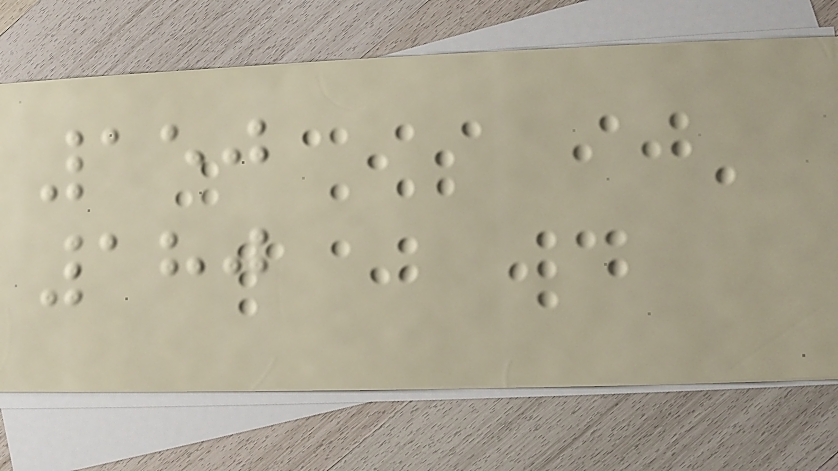150
180
